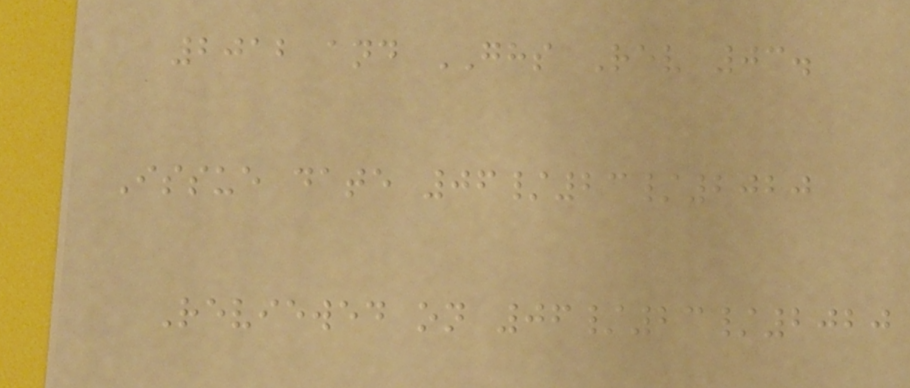2012 and GHS Rev 03.
Issue date 06/23/2020
Reviewed on 06/23/2020
